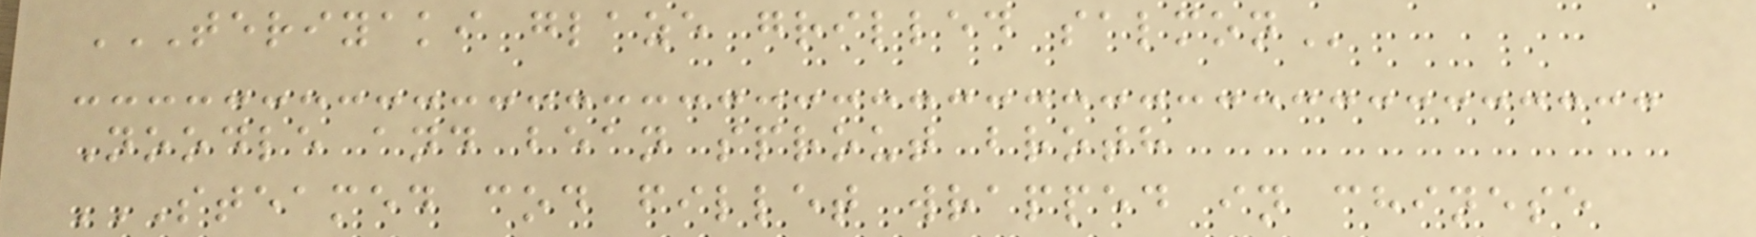TERIYAKI GLAZE GRILLED SALMON
Noodle and bean sprout broth
STEAMED COD FILLET WRAPPED IN CHINESE
